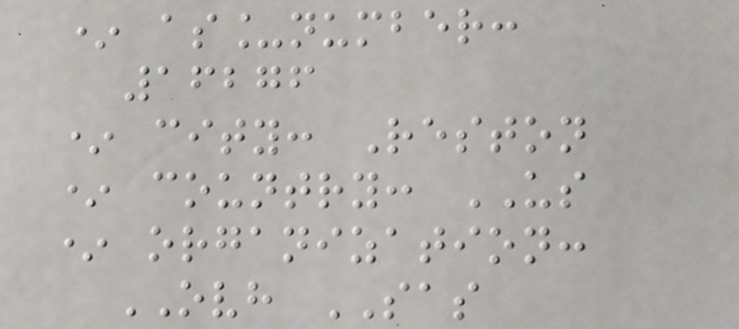* as_number:
16276
* city: Reston
* country: US
* organization:
OVH SAS
